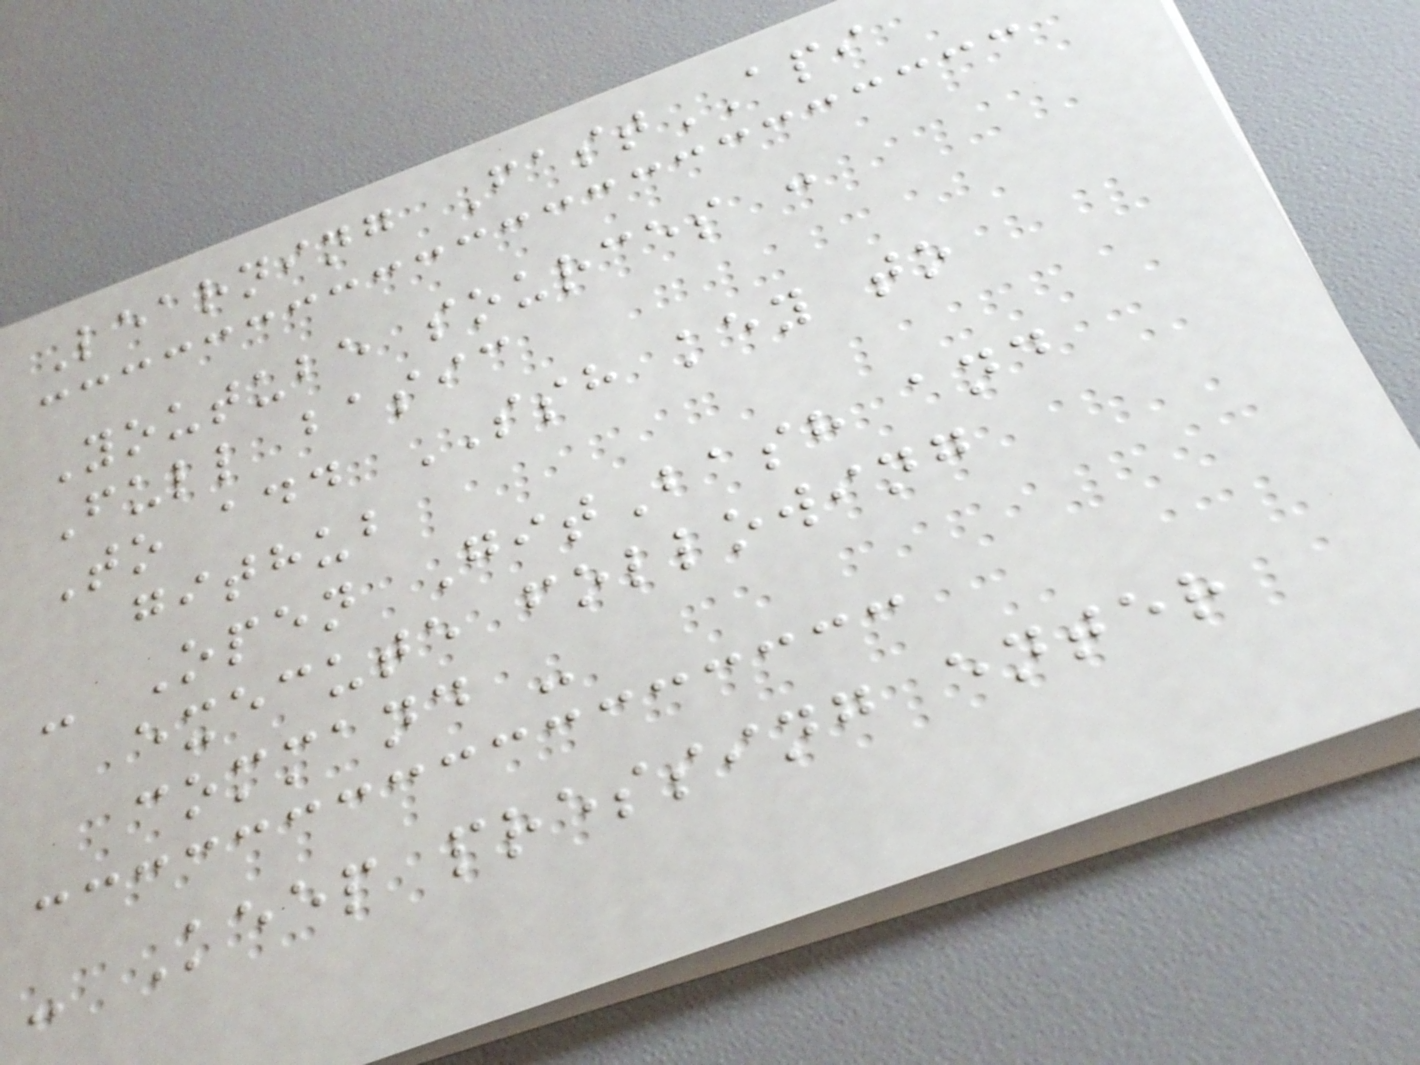Learning FastAPI
Youtube sources :
Full basic
To add SSH key to
github
- Open GitBash and
execute following
command -
- Keep pressing enter
